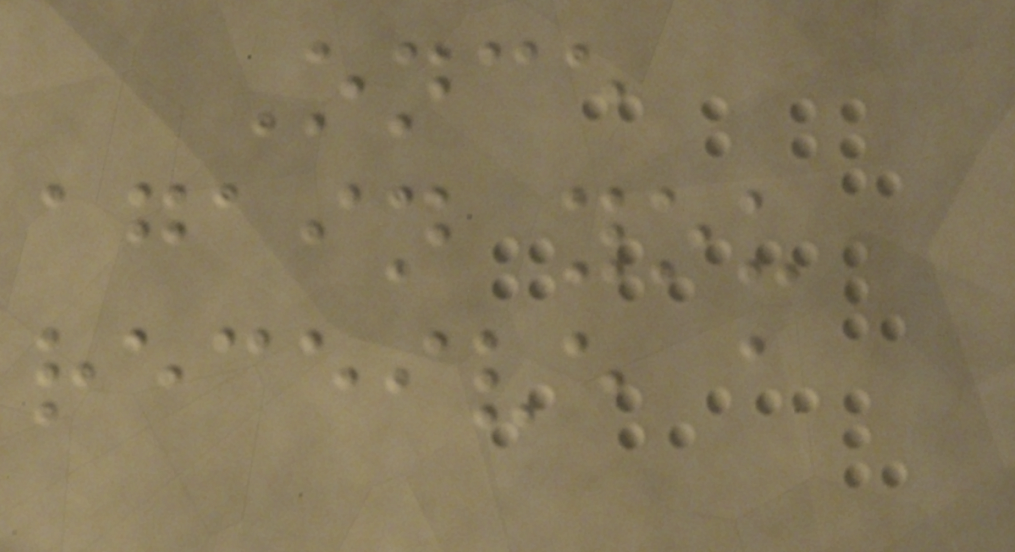Once
again you
receive a
